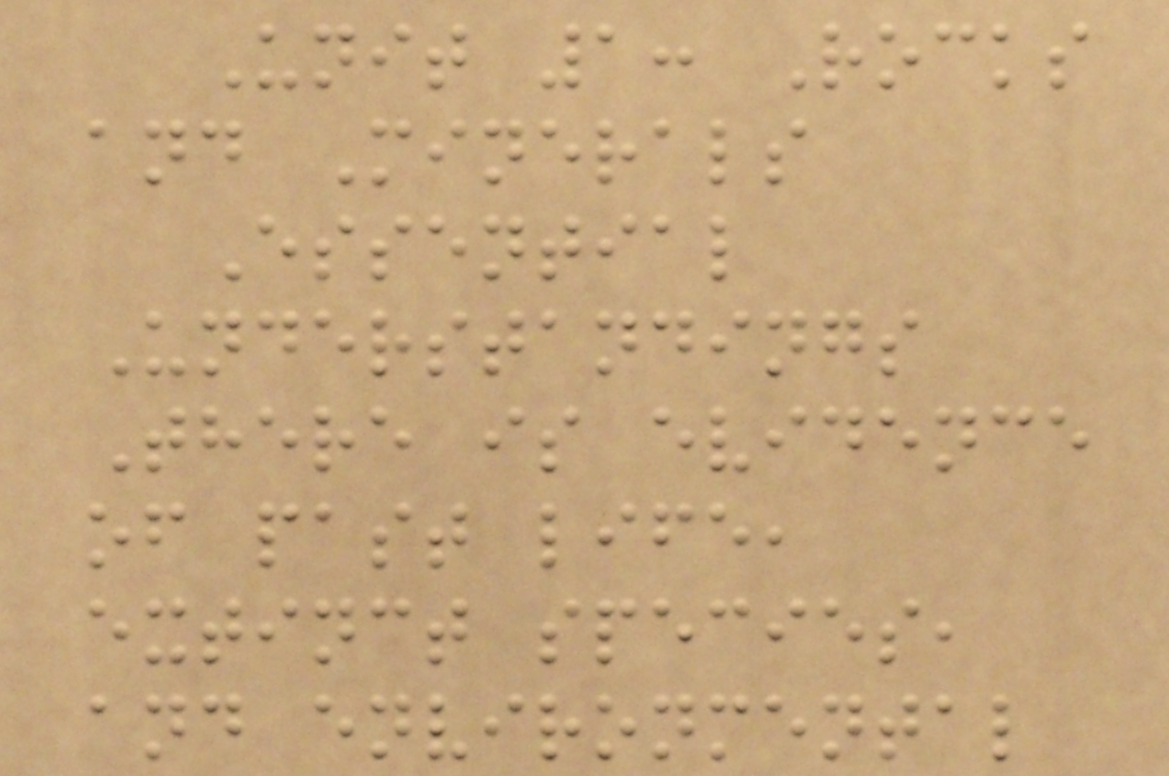Unit 1: Rocks
and Minerals
Essential
Understandings
There is evidence
of past life,
extinct species,
and environmental
